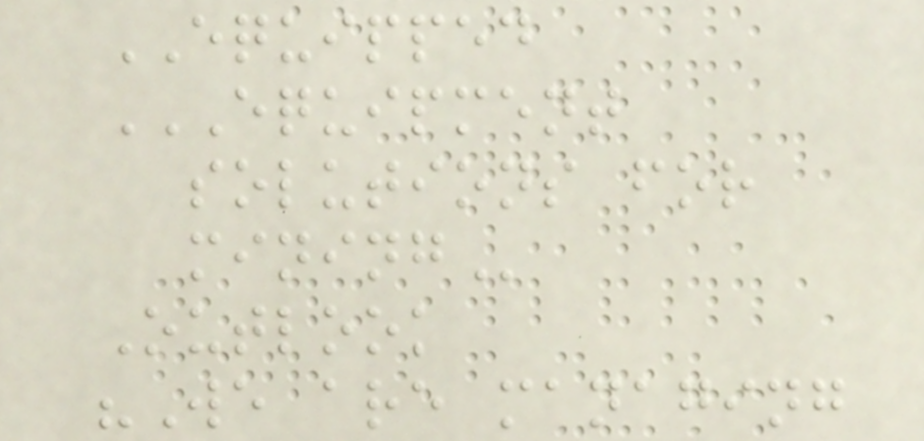EQUIPPED
EQUIPMENT
SOLUTIONS FOR
MINING
Outlook
"We are managing
